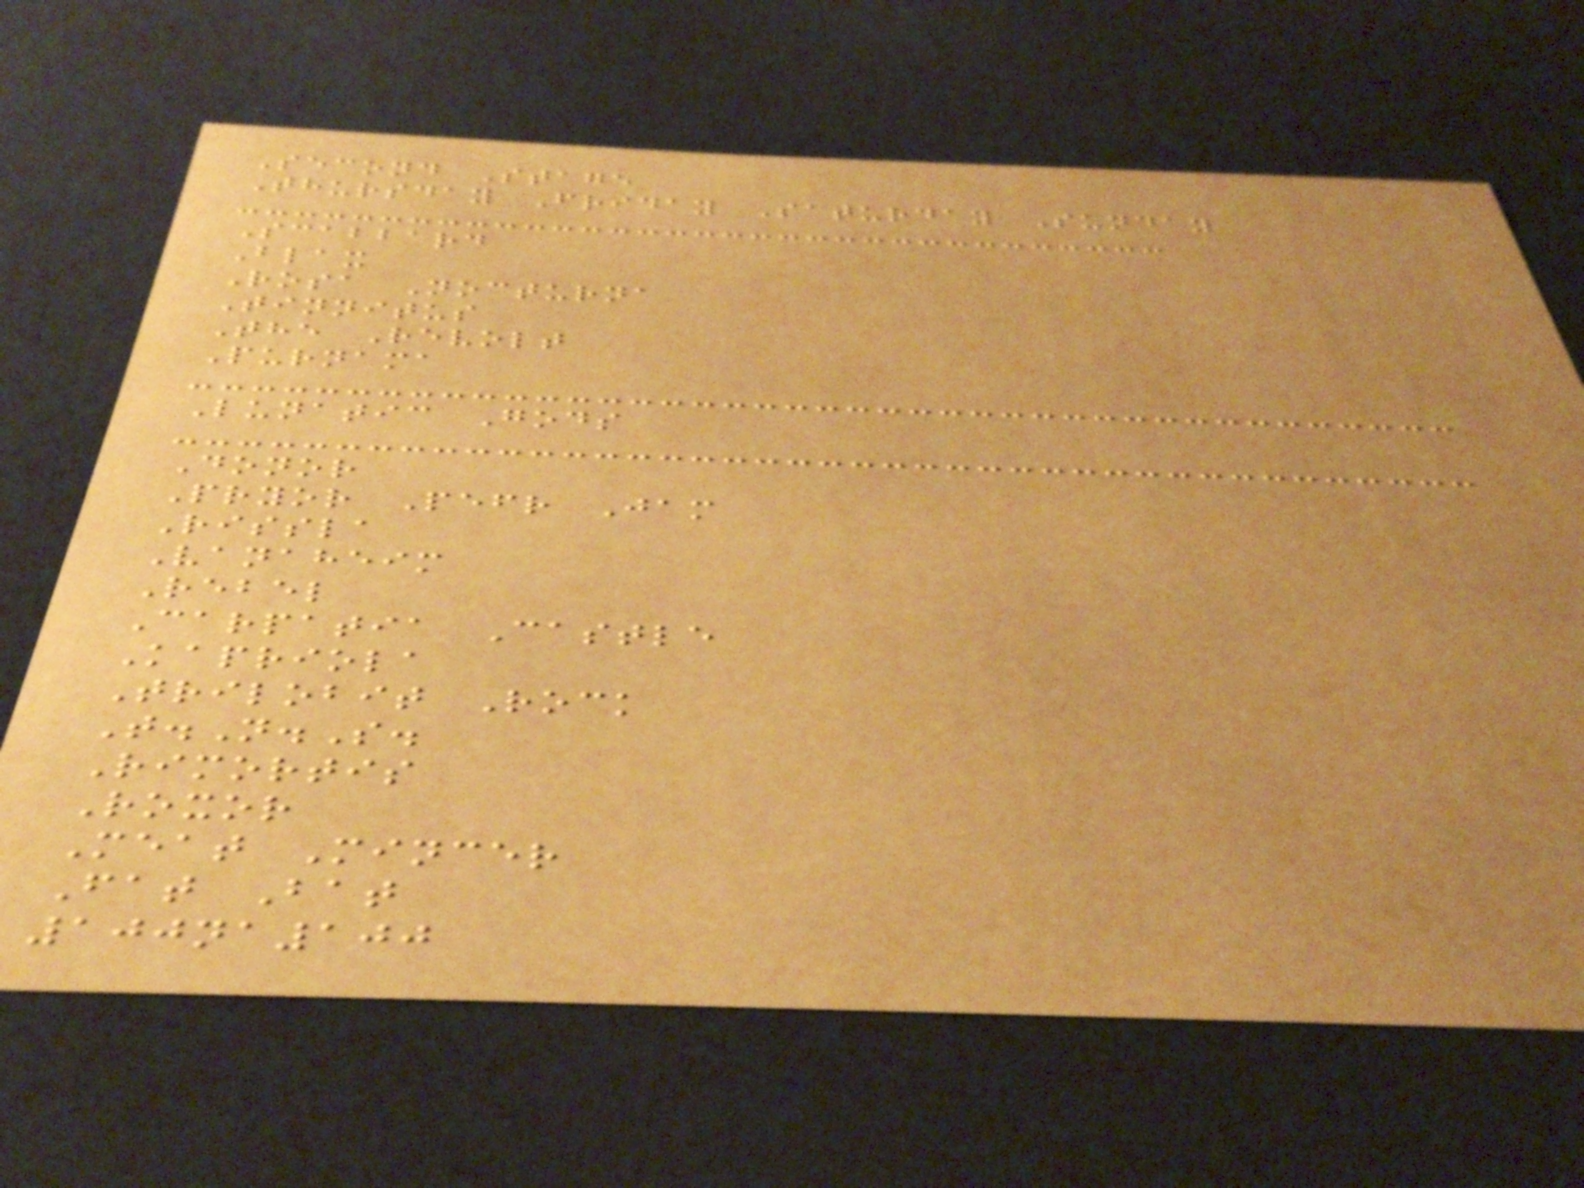Second Stage
Thursday Friday Saturday Sunday
Scabbard
Blax
Rosa Nocturna
Tinnitus
The Revolt
Purnama
Lunatic Gods
Donor
Pryor Pefr Jam
Rissla
Vanaheim
Rebel
Carpatia Castle
Kapriola
Trilobit Rock
T.N.S.
Rimortis
Roxor
Meat Mincer
Fat Bat
100na100
